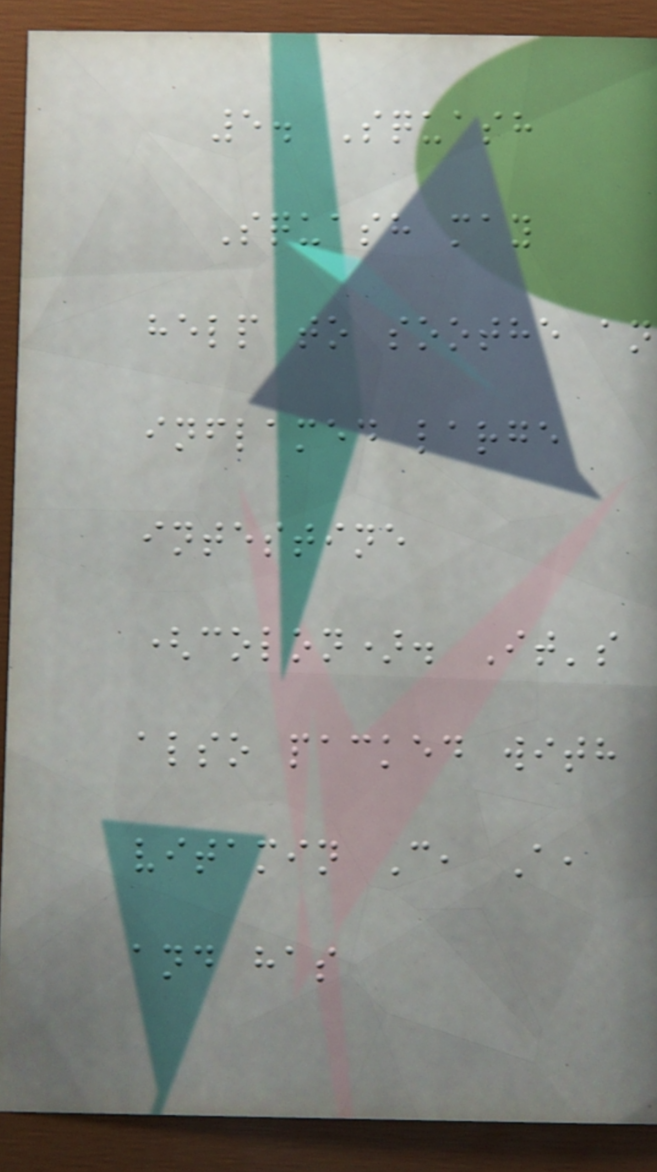5. Squash
Squash may
help to soothe an
inflamed large
intestine
(colon). It's
also packed with
vitamin C, A,
and has
